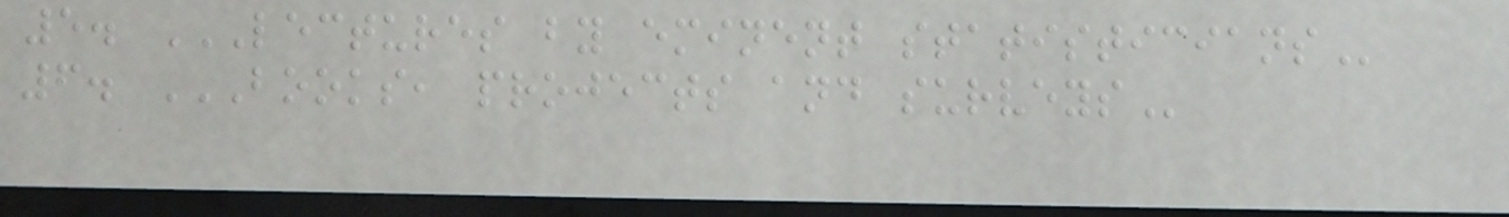5. LECTURES BY EMINENT STATISTICIANS
6. BOOKS, PROJECTS AND SURVEYS
